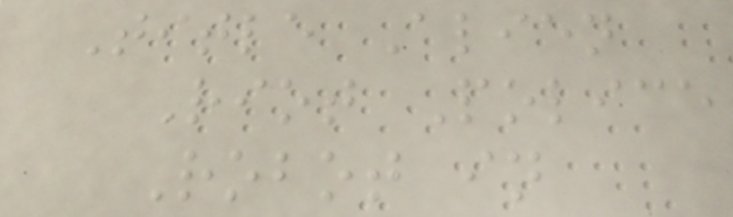Title Alien
Riot Police
Robot in
